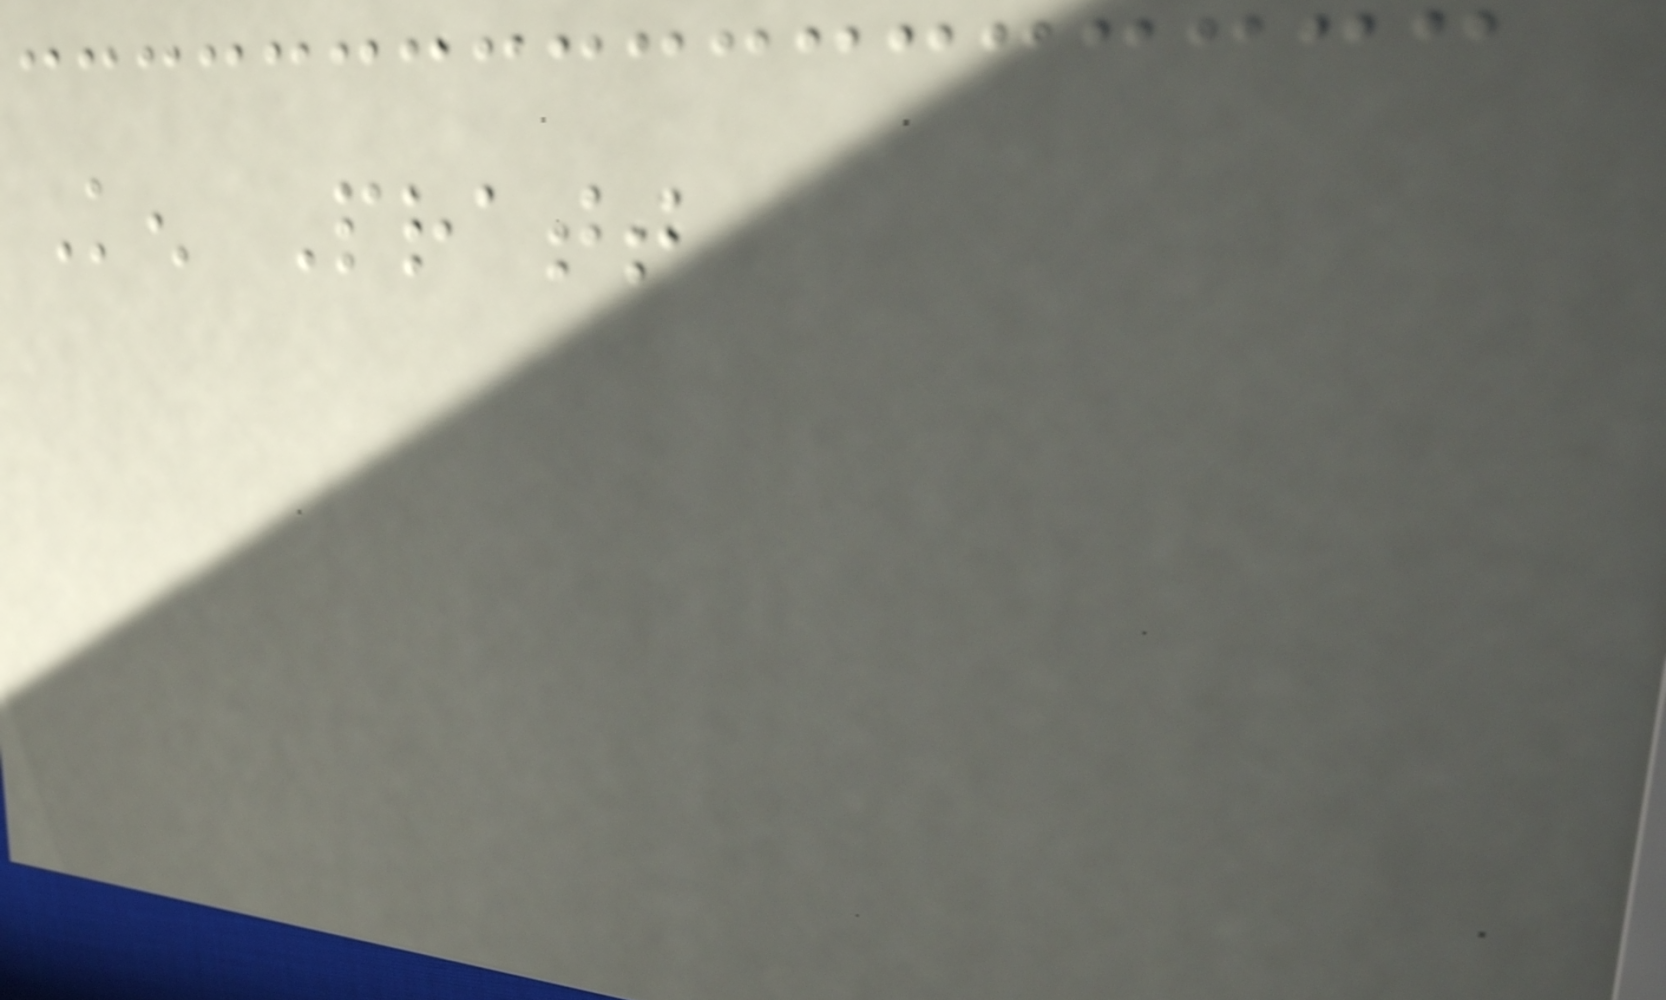Ken Pratt
